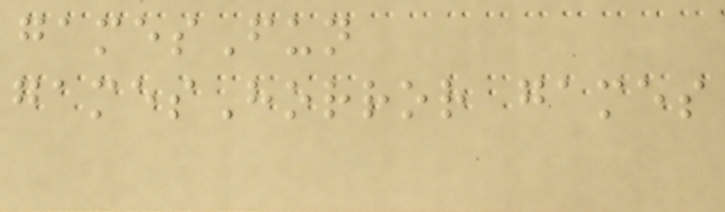gamesFun
gamesHorror games
